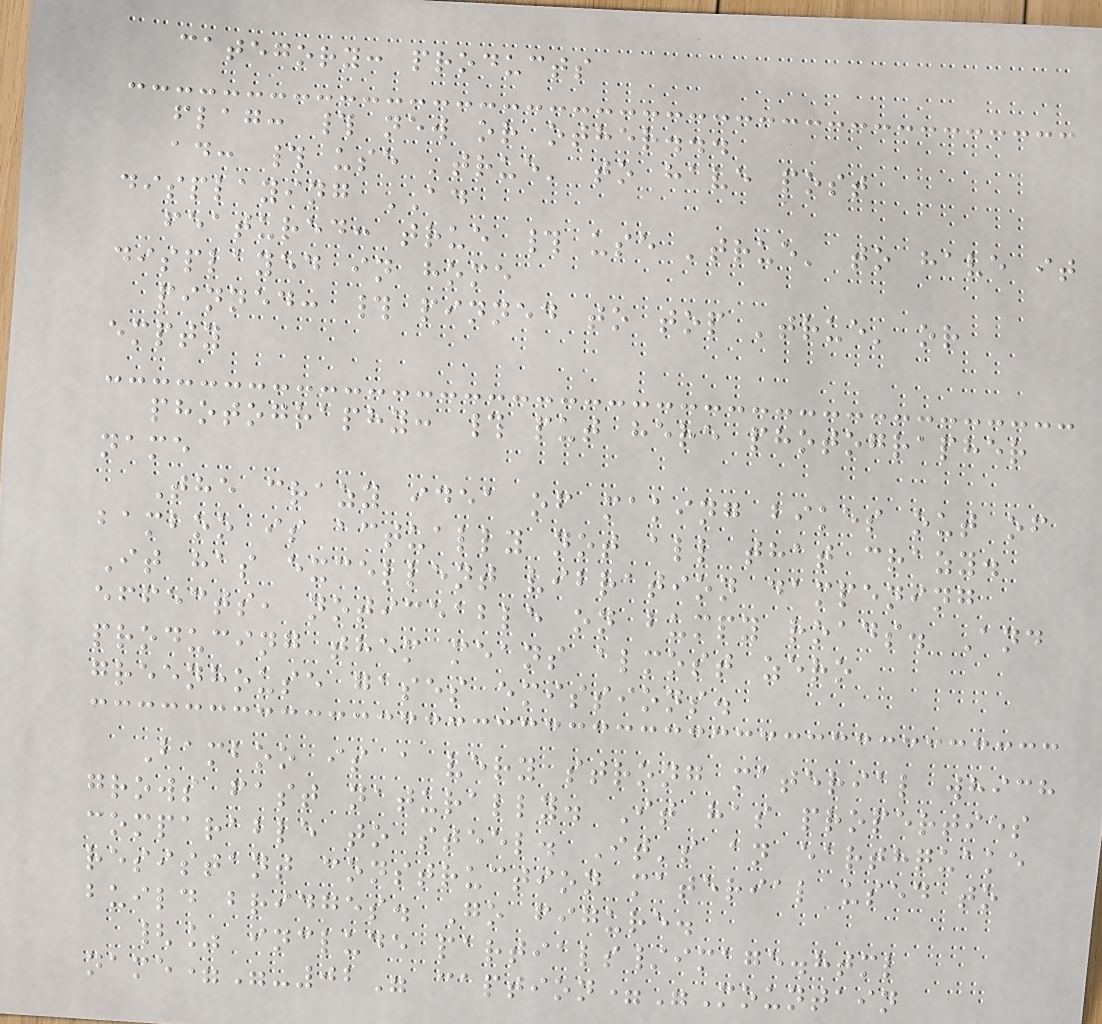category: products
flag: # new or other...
ad: # use 'true' to have post
displaying AD
featured: true # use 'true' to have it
displayed in home
pinned: # pinned to top 'true' or
empty
photography: # put here photographer
name
The crazy idea of making bikes out of
bamboo is actually not all that crazy.
It has excellent vibration dampening
effects, noticeable on bumpy roads. And
producing them means almost zero
greenhouse gases emissions.
Bamboo is a very strong material which
grows fast naturally. It has properties
comparable to steel. It's an earthquake
resistant construction material used to
build bridges. Go figure.
{% include partials/image.html
name="-02" caption="Mountain
